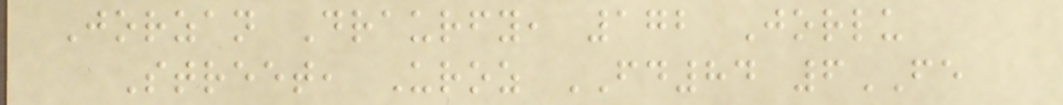Jorzan Draurfy, 172 Jorlu
Street, Uroz FD84 6FE
